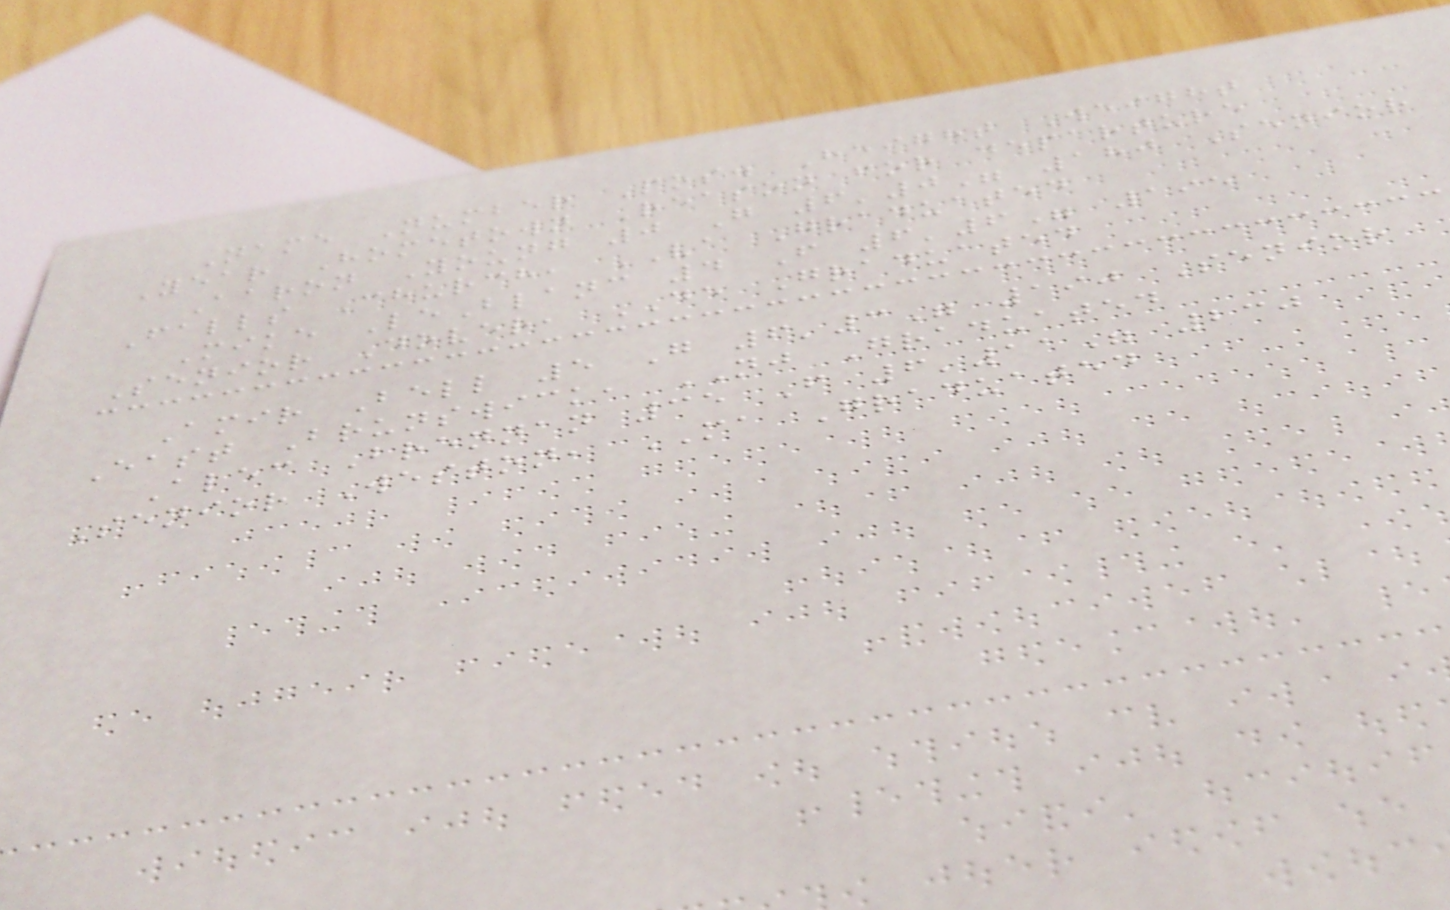Name Number Pos. Height Weight
Year Hometown Reason for departure
Aaron Young 0 G 6'0" 180 Senior
Falls Church, VA Graduated
Mike LeBlanc 4 F 6'6" 195
Senior Dover, DE Graduated
Amir Bell 5 G 6'3" 190 Senior
East Brunswick, NJ Graduated
Alec Brennan 35 F 6'11" 230
Senior Weston, MA Graduated
